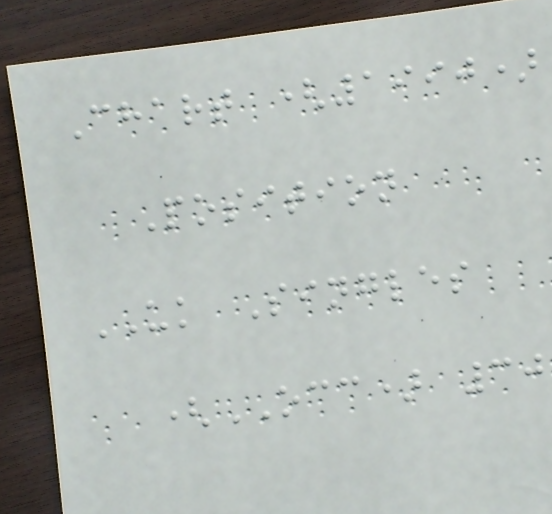Chart (1990)
Position
UK Singles
(OCC) 30
